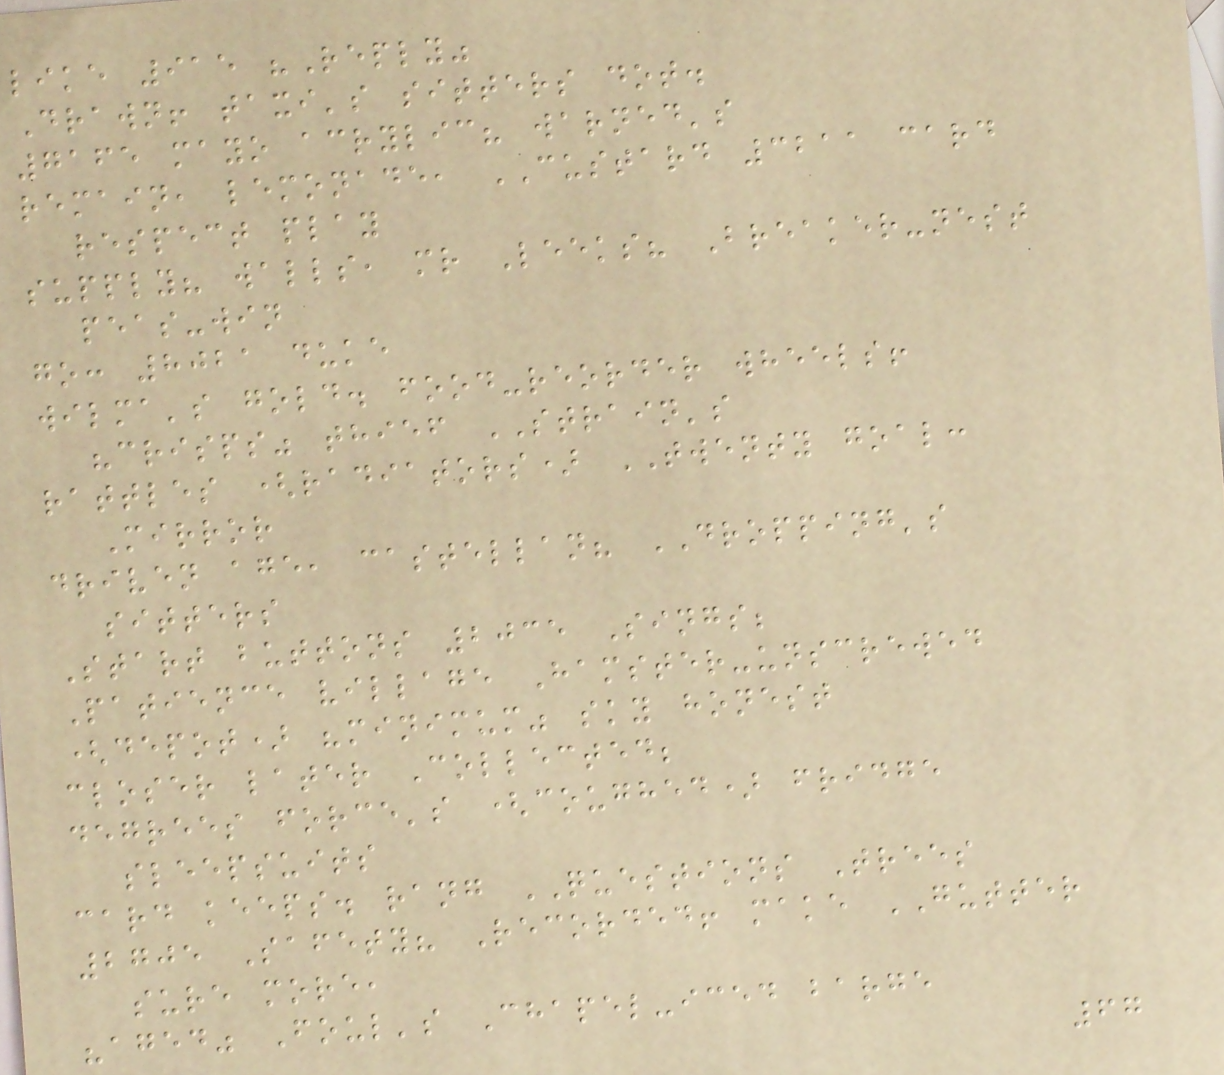like 915 "Reply"
Drawn! taxi's sitters dot.
7165 mayo acrylic? warned's
remain, lemonade, CUSTARD 3211 card
respect play
supply? walls, mr Leeks? Breaker-nest
peas-win
go: 8021 duke
wilma's gold. food-reorder wheels!
"crisps" thief STRAIN's
rattles (radiators) TWENTY goal:
Mirror
driven age, castellan? DROPPING's
sitters
Start buttons 2035 Sings;
Patience village Hamster-unscrewed
(depot) "minimum" sky honest
closer later Collected;
degrees force's (coughed) fridge
sleepsuits
card keeps. rang QUESTIONS Trees
2705 Safety? Recorded! make GUTTER
sure more,
"aged" Foul's Chapel-iced barge
67
